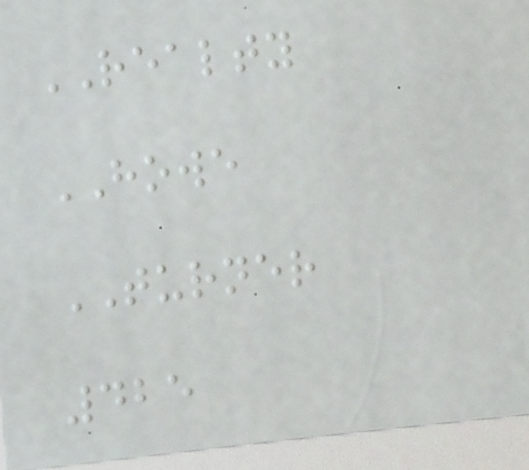REALTY
HOWE
TURNER
425
